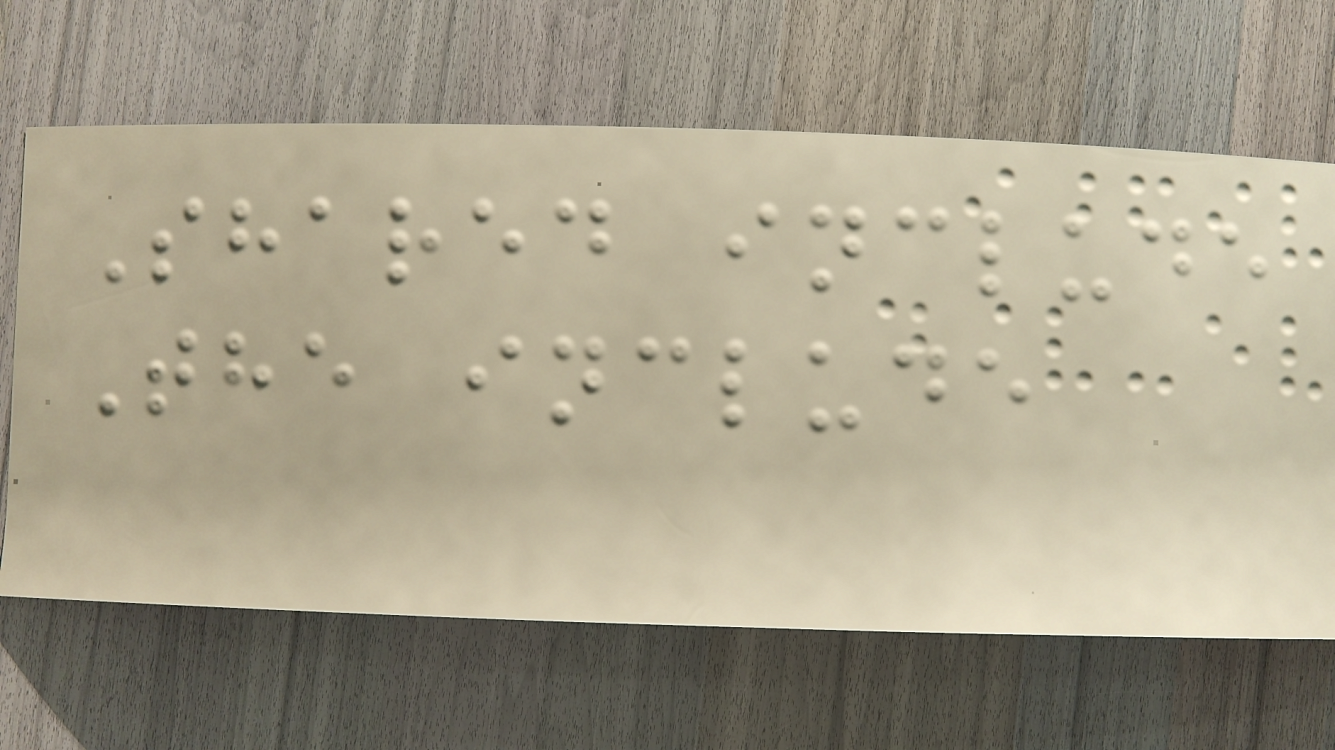Shared include
The include
